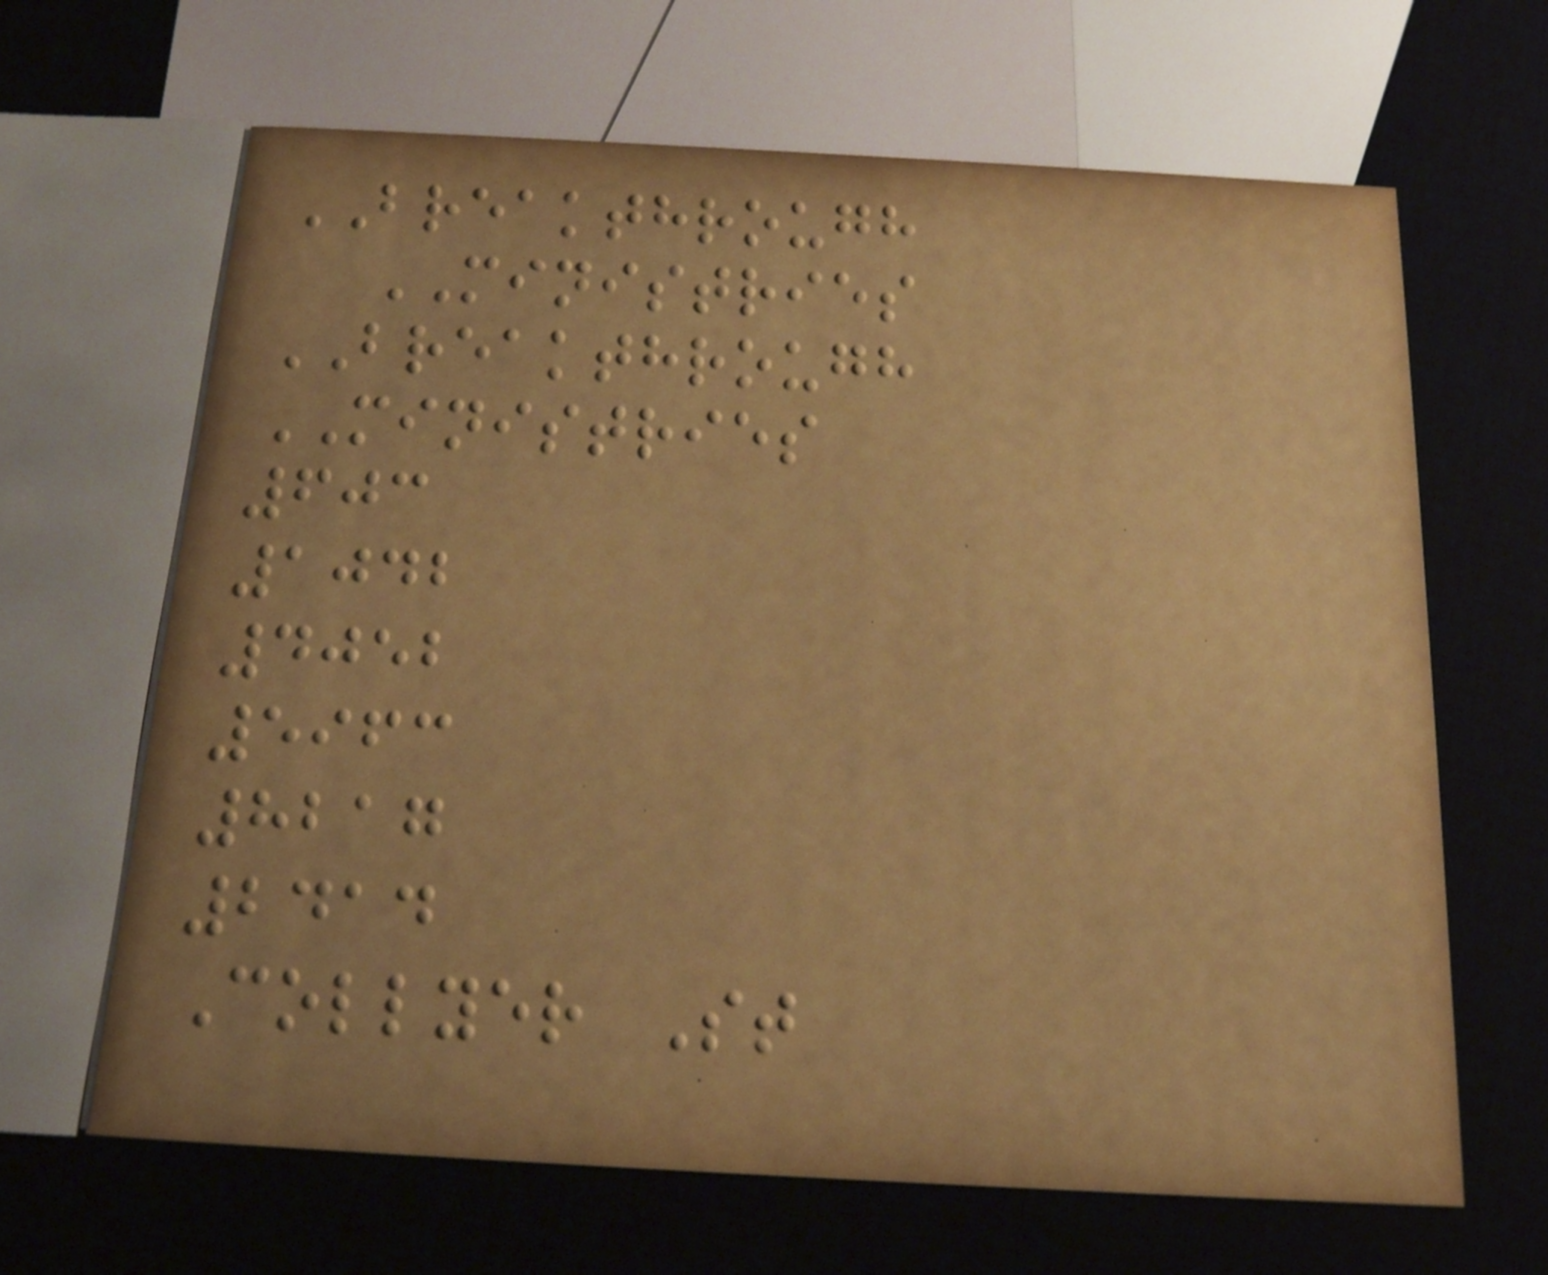BREAKTHROUGH
MINISTRIES
BREAKTHROUGH
MINISTRIES
603
1042
4052
5963
8217
2414
Collyer St
